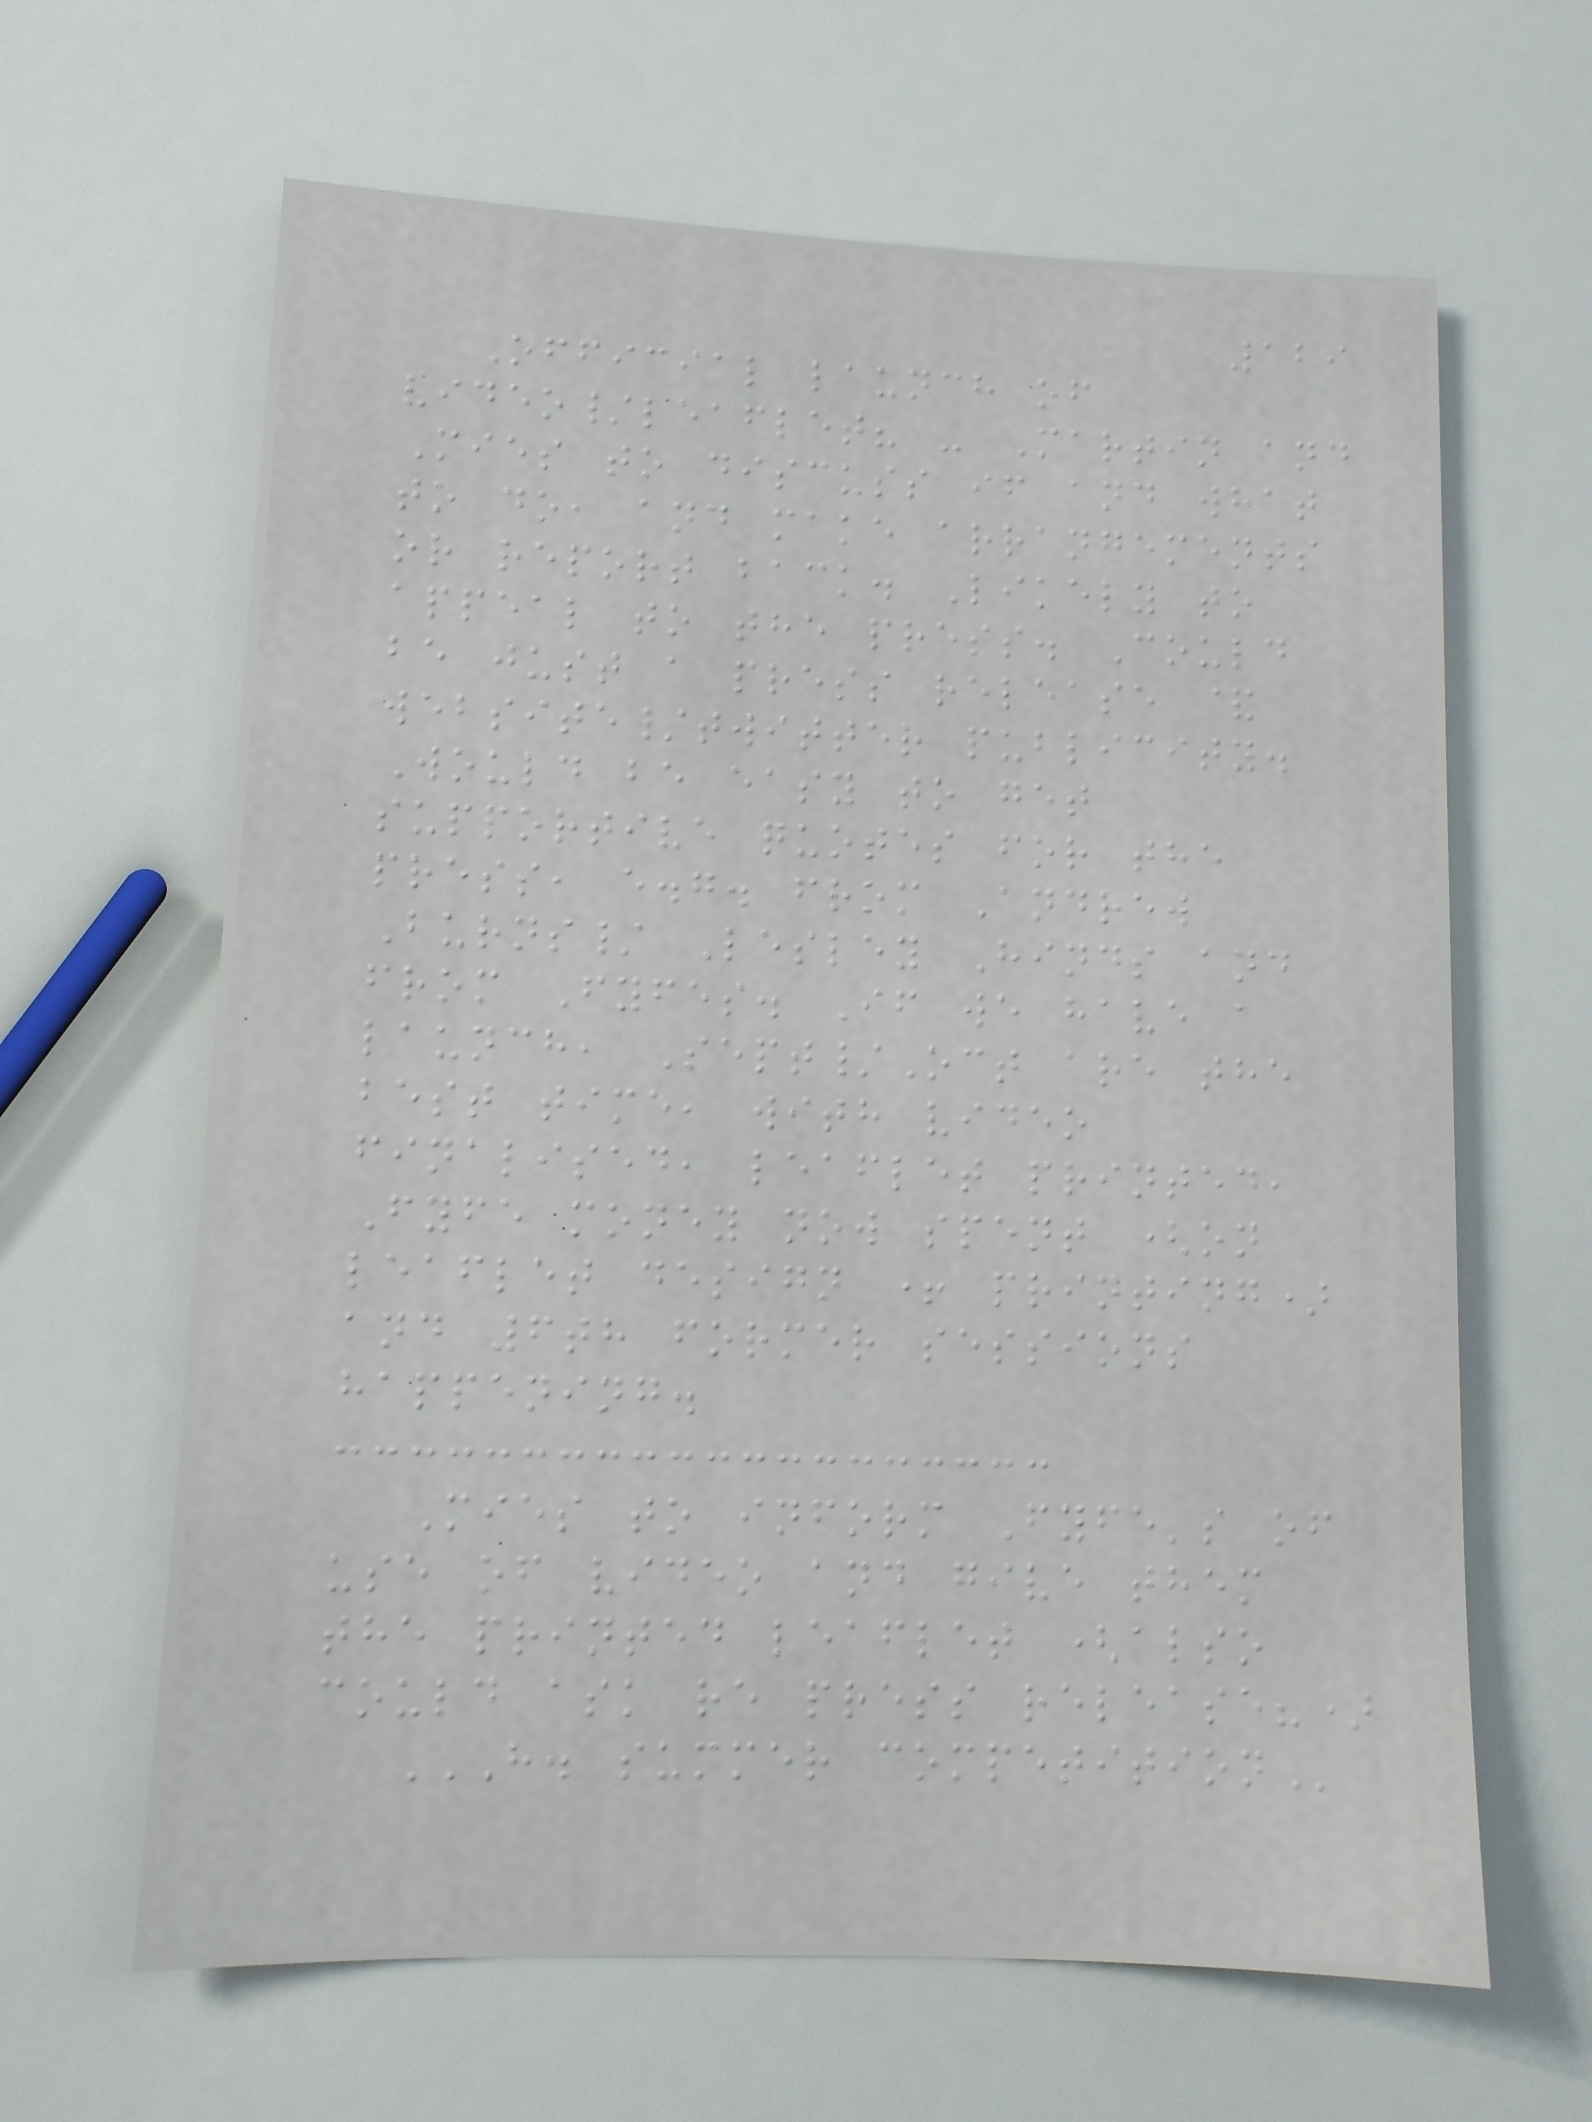129
Official launch of
video/leaflet? - Martin and
Mies to discuss if and what
to do, and make arrangements
or report back. Likely to
appeal to the press. Could
be just a press release &
website/twitter publicity.
Would be easy to get
supportive quotes for the
press, e.g. from Andrew
Burns/ Lesley Hinds and
from Fyfes. If we have a
launch, Sept/Oct are the
best time, with video
finalised, leaflet printed,
Fyfe money now spent (on
leaflet design + printing)
and 6th former sessions
happening.
Mies to inform Fyfe's of
use of video and give them
the printed leaflet (also
could ask re press release?)
H. SUMMER COMPETITION
